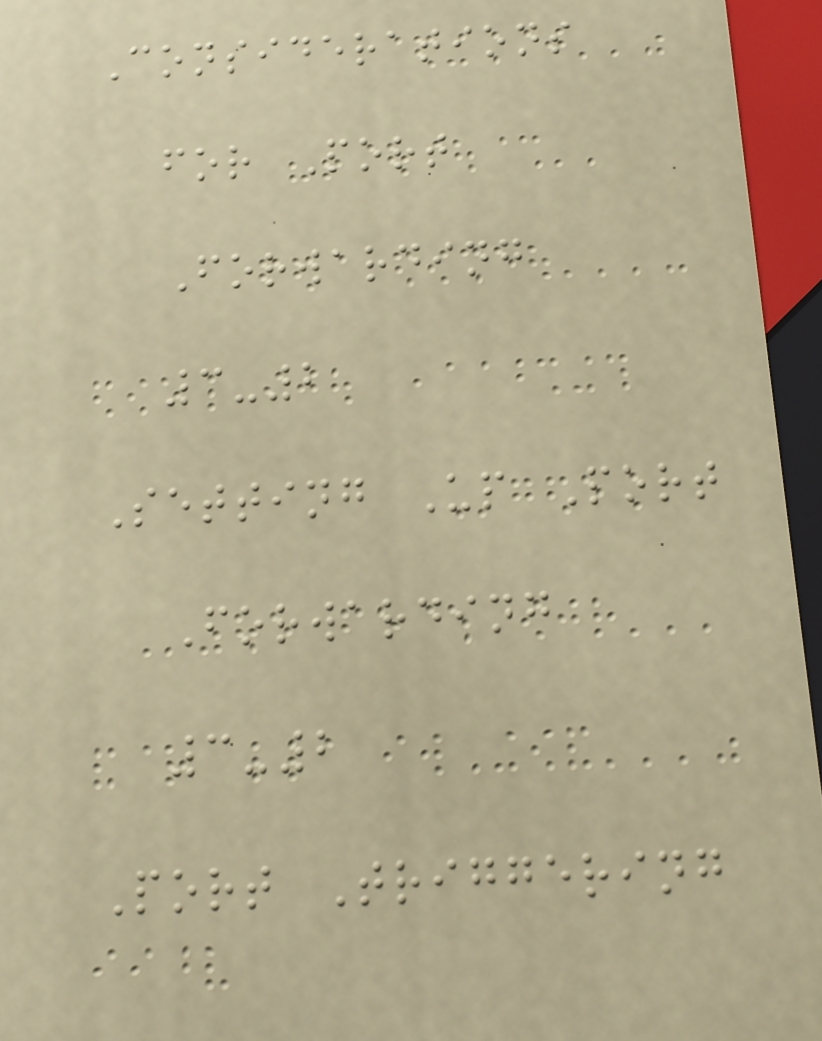Considerations
for Port
Forwarding
3-2
Setting Up Port
Forwarding
3-2
Port Triggering
